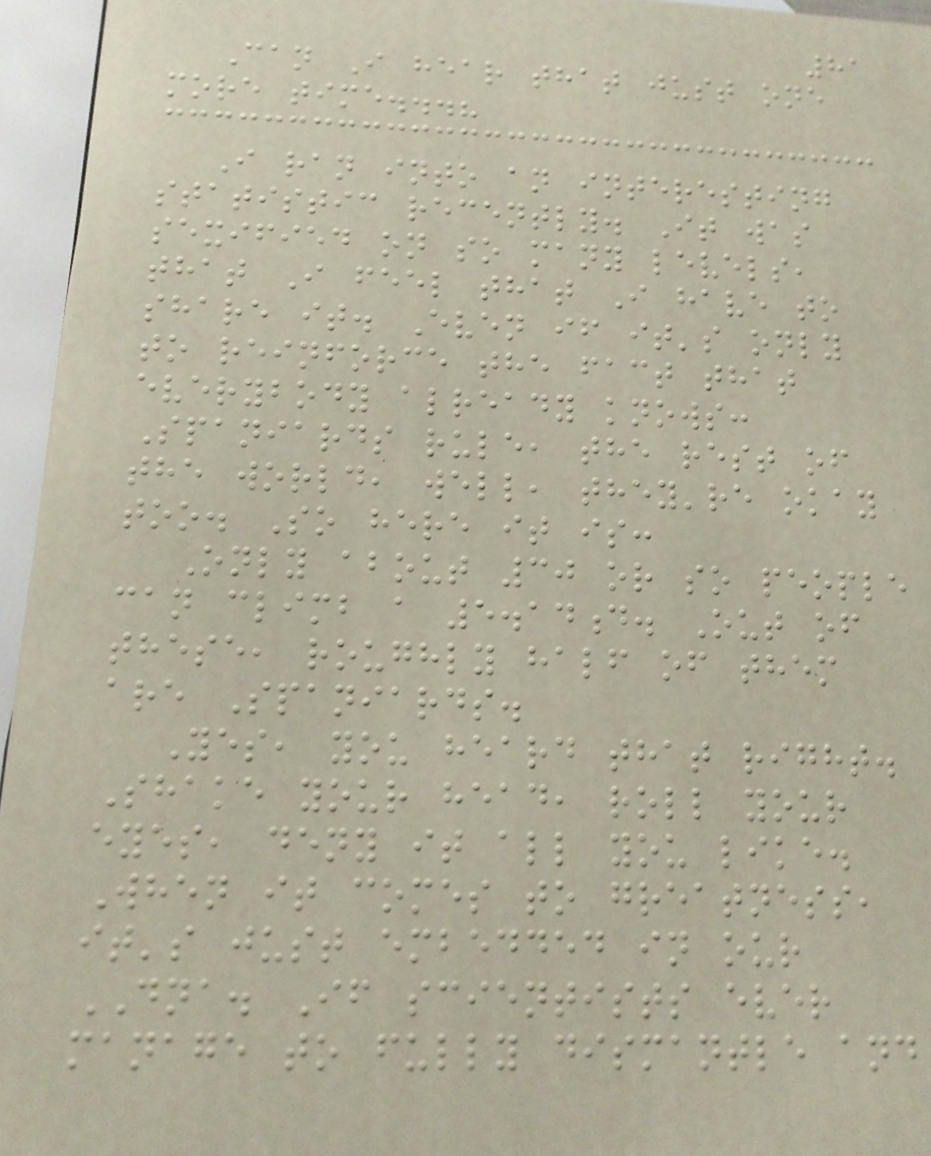81
Can I hear that just one
more time...?
I ran into an interesting
statistic recently. It was
sexified on so many levels,
that I feel that I have to
share it. Even if it's only
to reinforce the fact that
everybody already knows:
Spaniards rule, the rest of
the world, well, they're okay
too. So here it is:
Only about 30 or so people
can climb a 5.14d. Out of
these, roughly half of them
are Spaniards.
Yes, you heard that right.
Shake your head, roll your
eyes, deny it all you like.
When it comes to greatness,
it's just embedded in our
DNA. If scientists ever
manage to fully dismantle and
